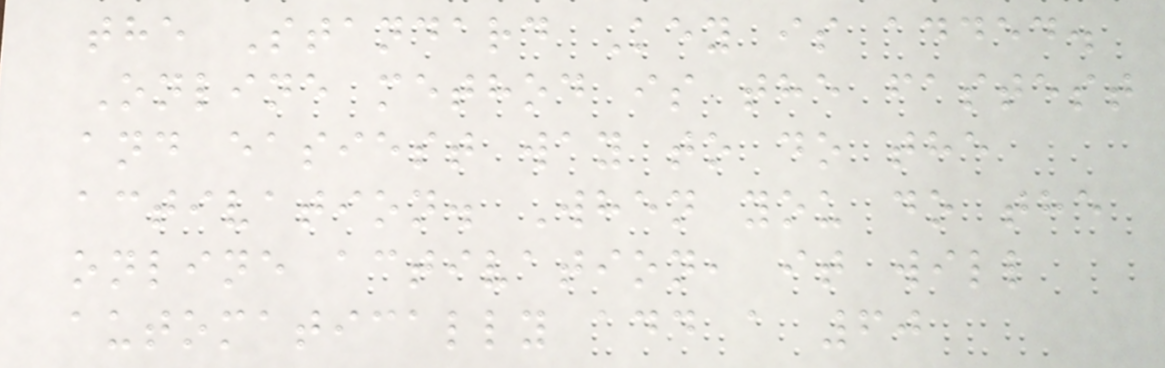the Standard Key is added.
Online method is the fastest
and easiest way to do the
activation. When you do the
online activation, it will
automatically add a 60
